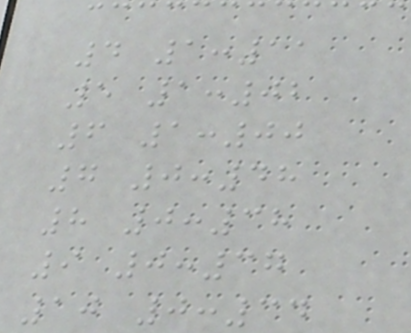4 1:11
5 1:02
6 1:00
7 0:48
8 0:38
9 0:37
10 0:34
